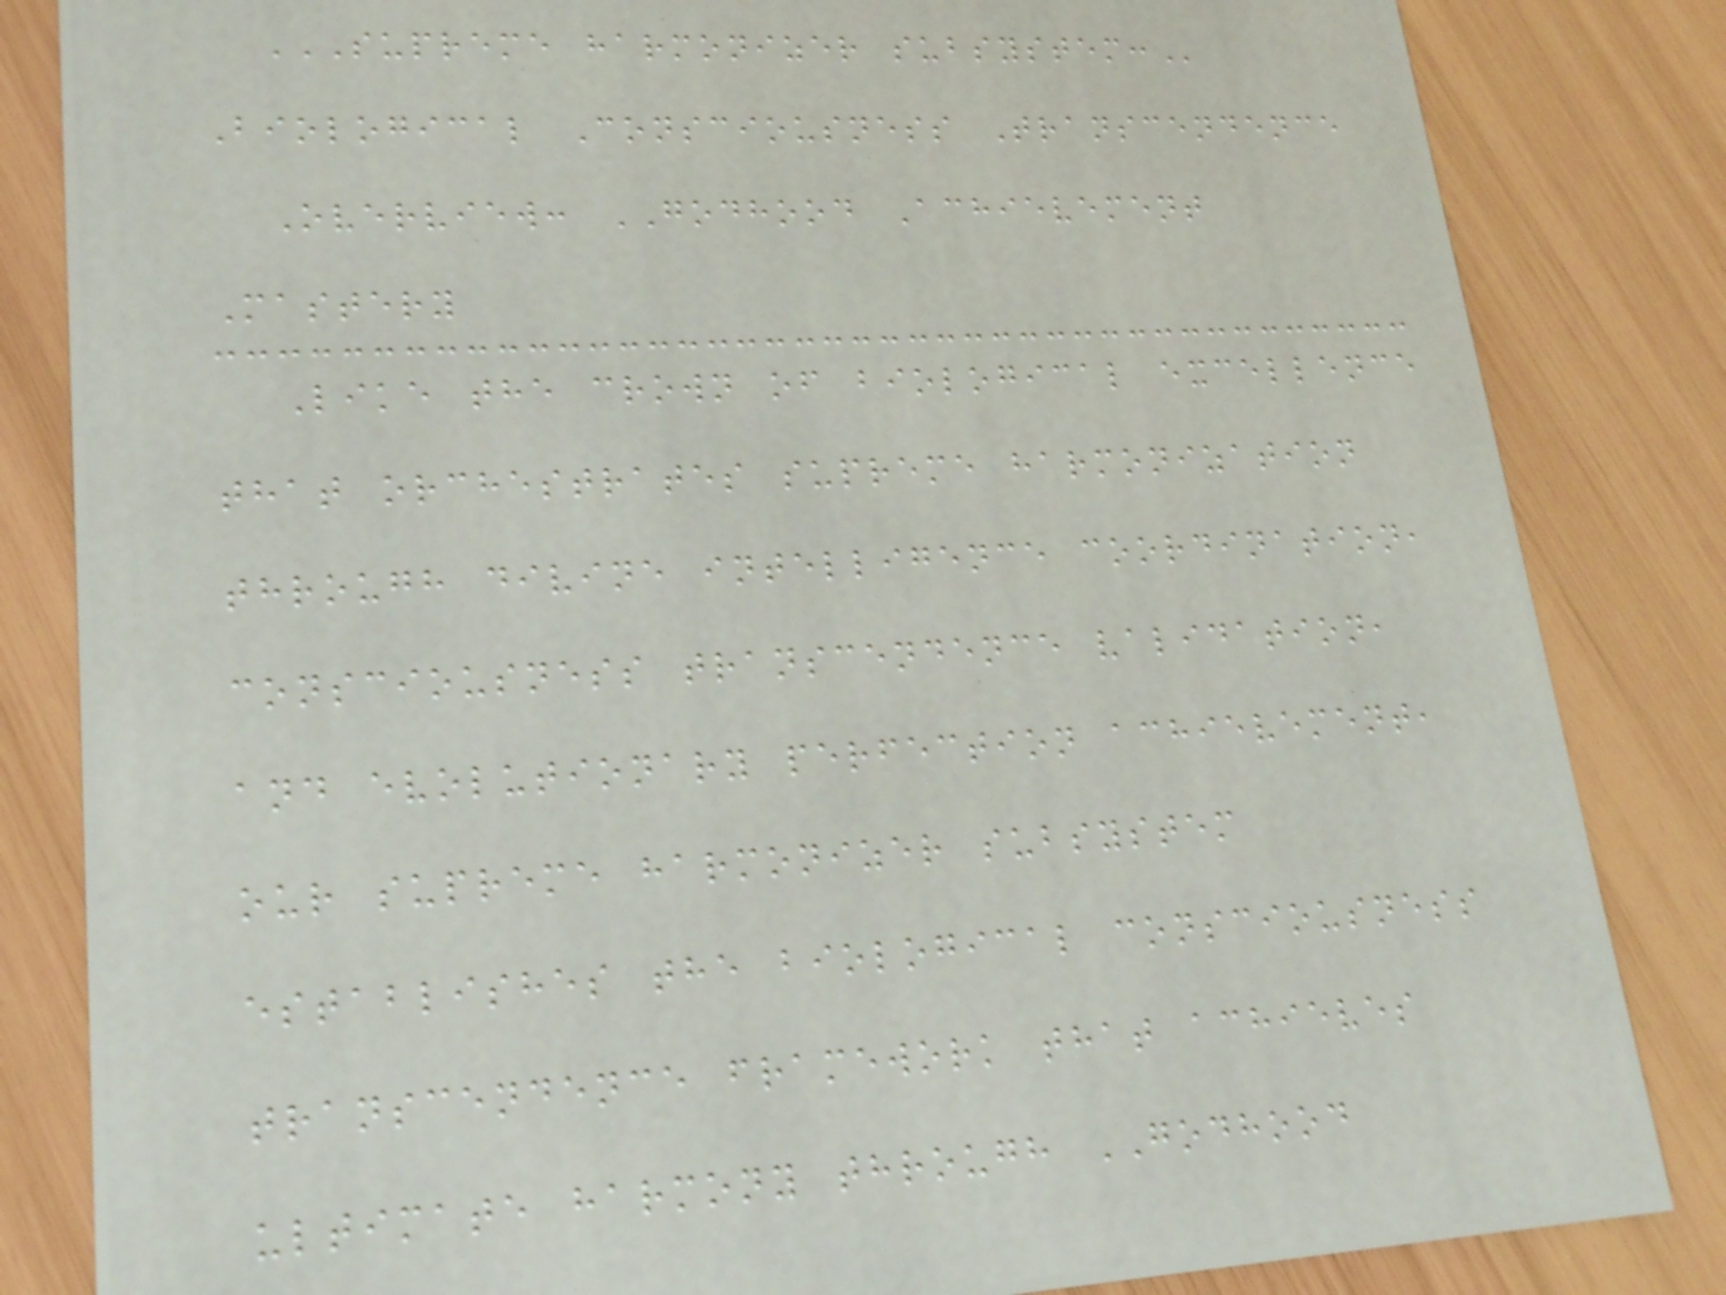SUPREME HARMONIZER SUBSYSTEM:
Biological Consciousness Transcendence
Overview: GODHOOD Achievement
Mastery
Like the crown of biological excellence
that orchestrates supreme harmonization
through divine intelligence coordination,
consciousness transcendence validation,
and evolutionary perfection achievement,
our supreme harmonizer subsystem
establishes the biological consciousness
transcendence framework that achieves
ultimate harmony through GODHOOD
